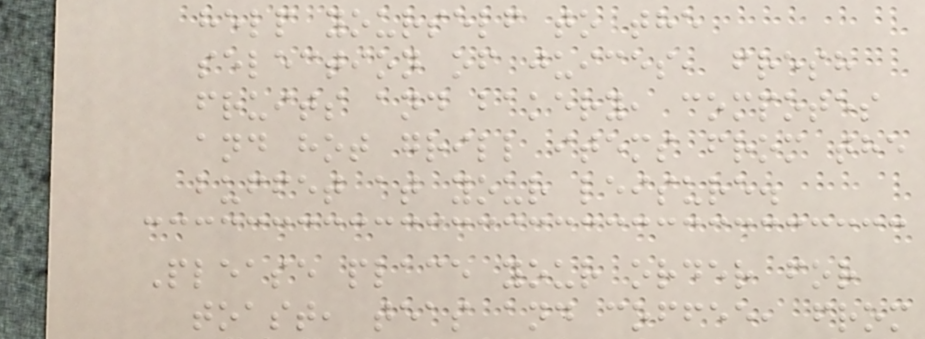help yourself to the
selection of juices, fresh
fruits and bakery, compotes
and hot grill items from the
buffet at your leisure.
Please place your order for
toast, teas and coffee, from
